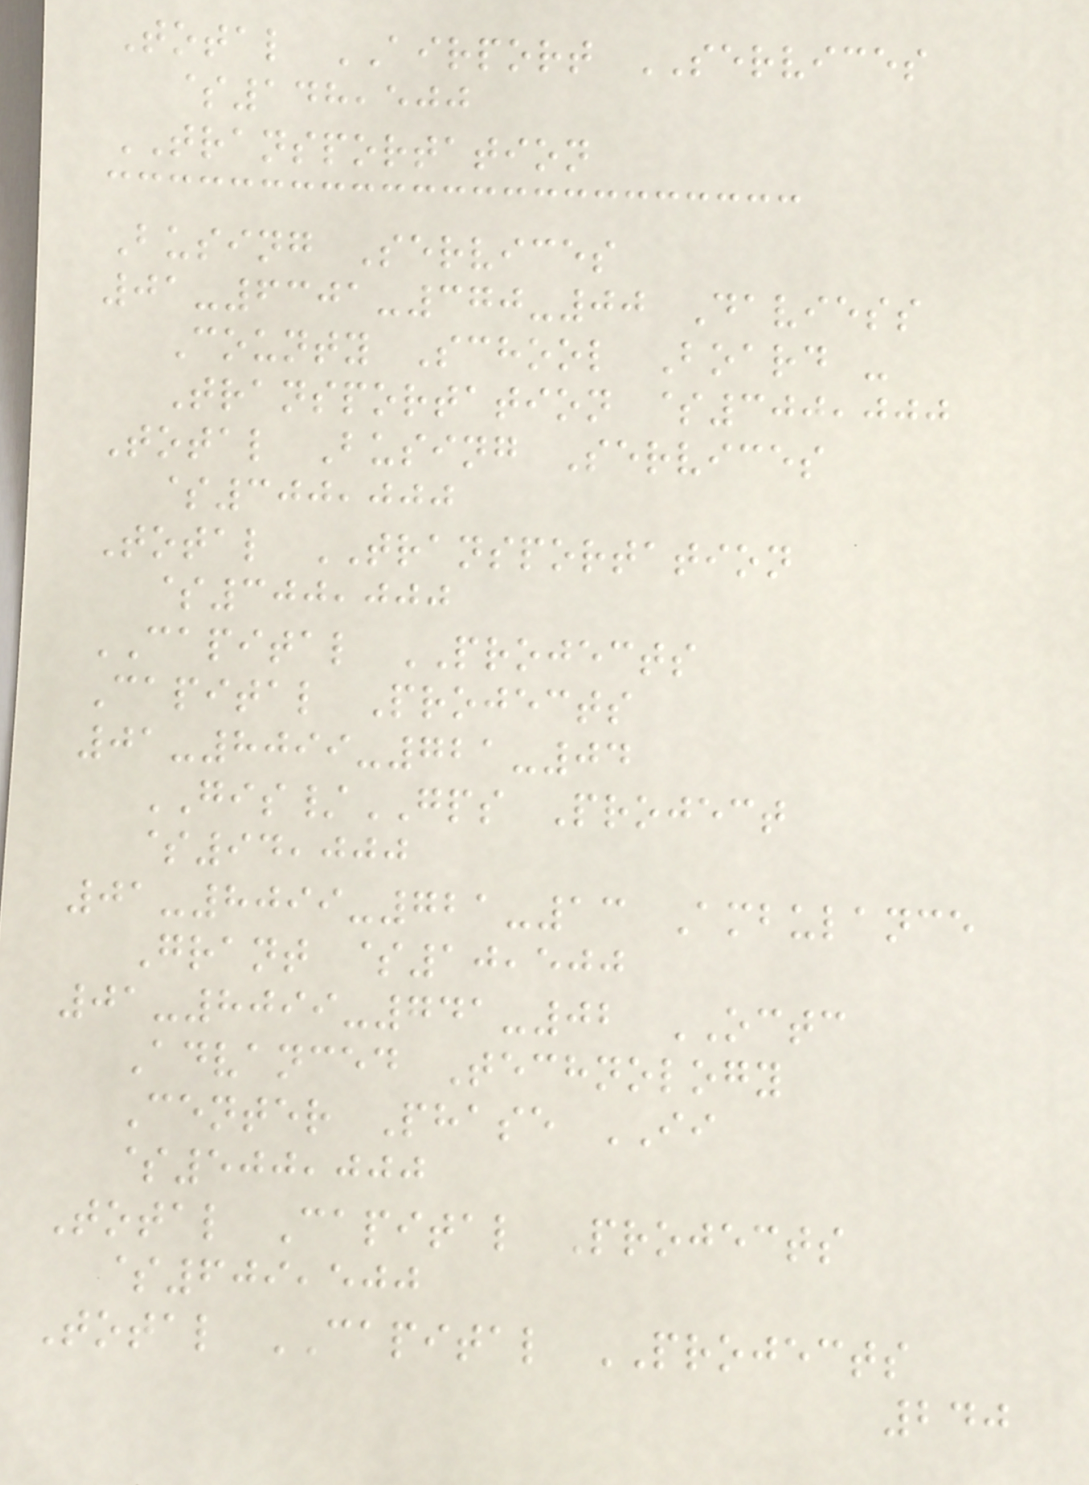Total AIRPORT SERVICES
$148,500
TRANSPORTATION
Busing Services
01-6301-370-00 Daviess
County School Board -
Transportation $300,000
Total Busing Services
$300,000
Total TRANSPORTATION
$300,000
CAPITAL PROJECTS
Capital Projects
01-8099-721-04
GIS/GPS Project
$94,000
01-8099-721-13 Ambulance
Grant $10,500
01-8099-741-02 OCTC
Advanced Technology
Center Phase II
$500,000
Total Capital Projects
$609,500
Total CAPITAL PROJECTS
240
